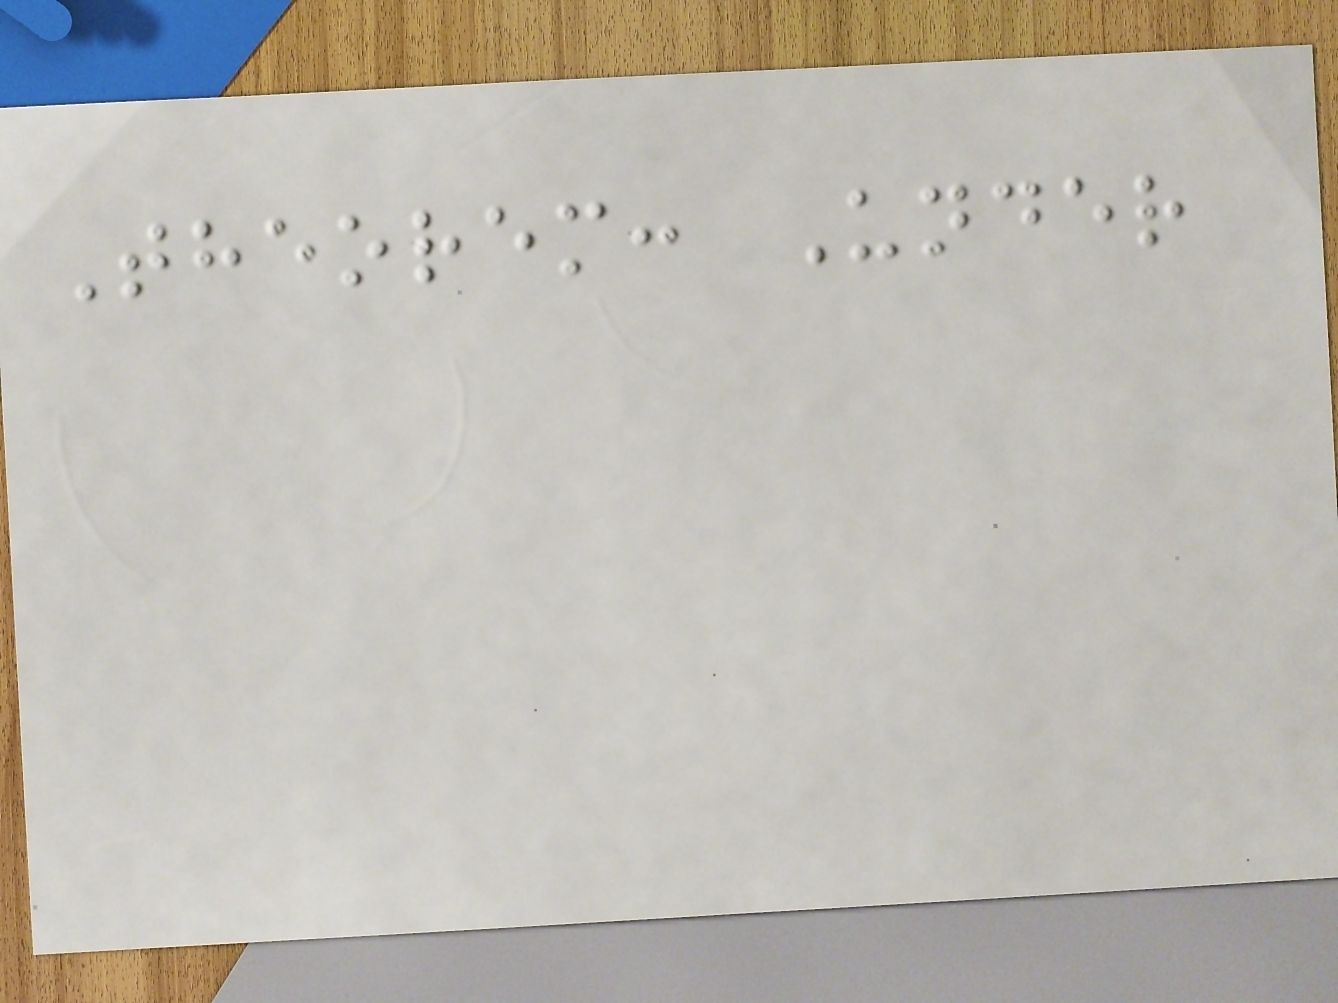Theorem: Under
